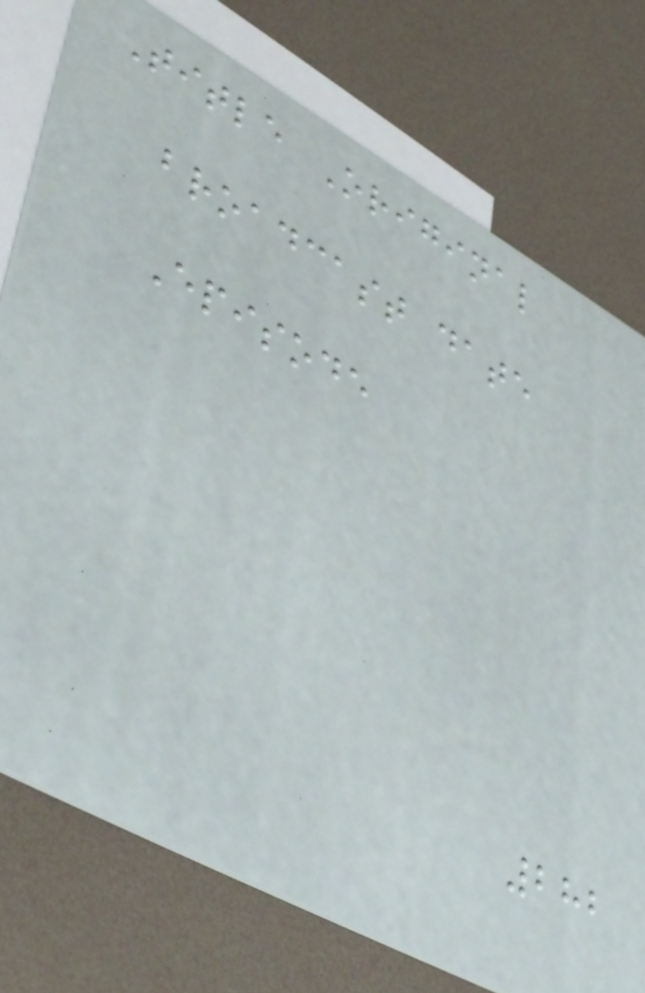Title Original
broadcast date
Episode
282
